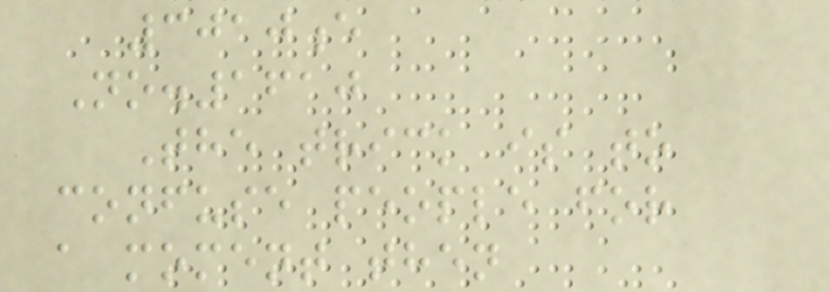3010e
No.1610
The trick is to
confuse people for
a moment then
